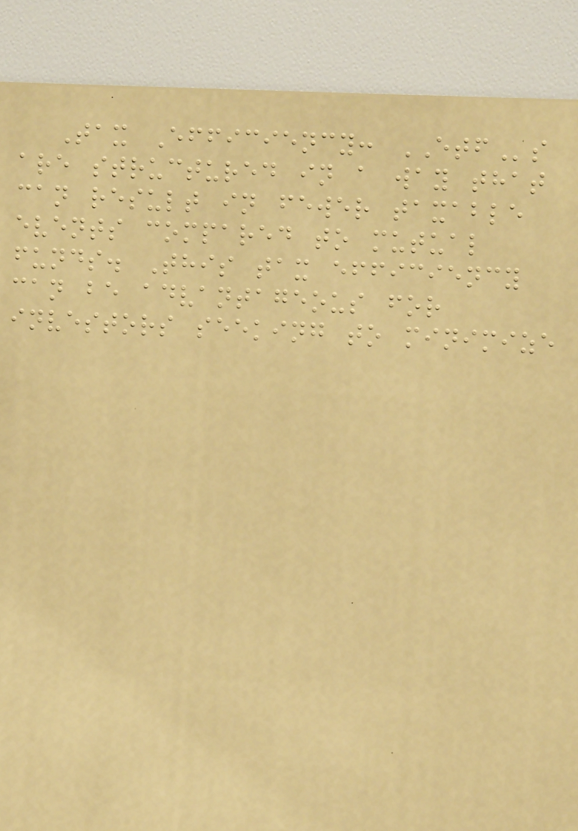Tax Efficiency: ETFs
are structured in a way that
can result in fewer taxable
events compared to mutual
funds. This tax efficiency
can be advantageous for
investors seeking to minimize
